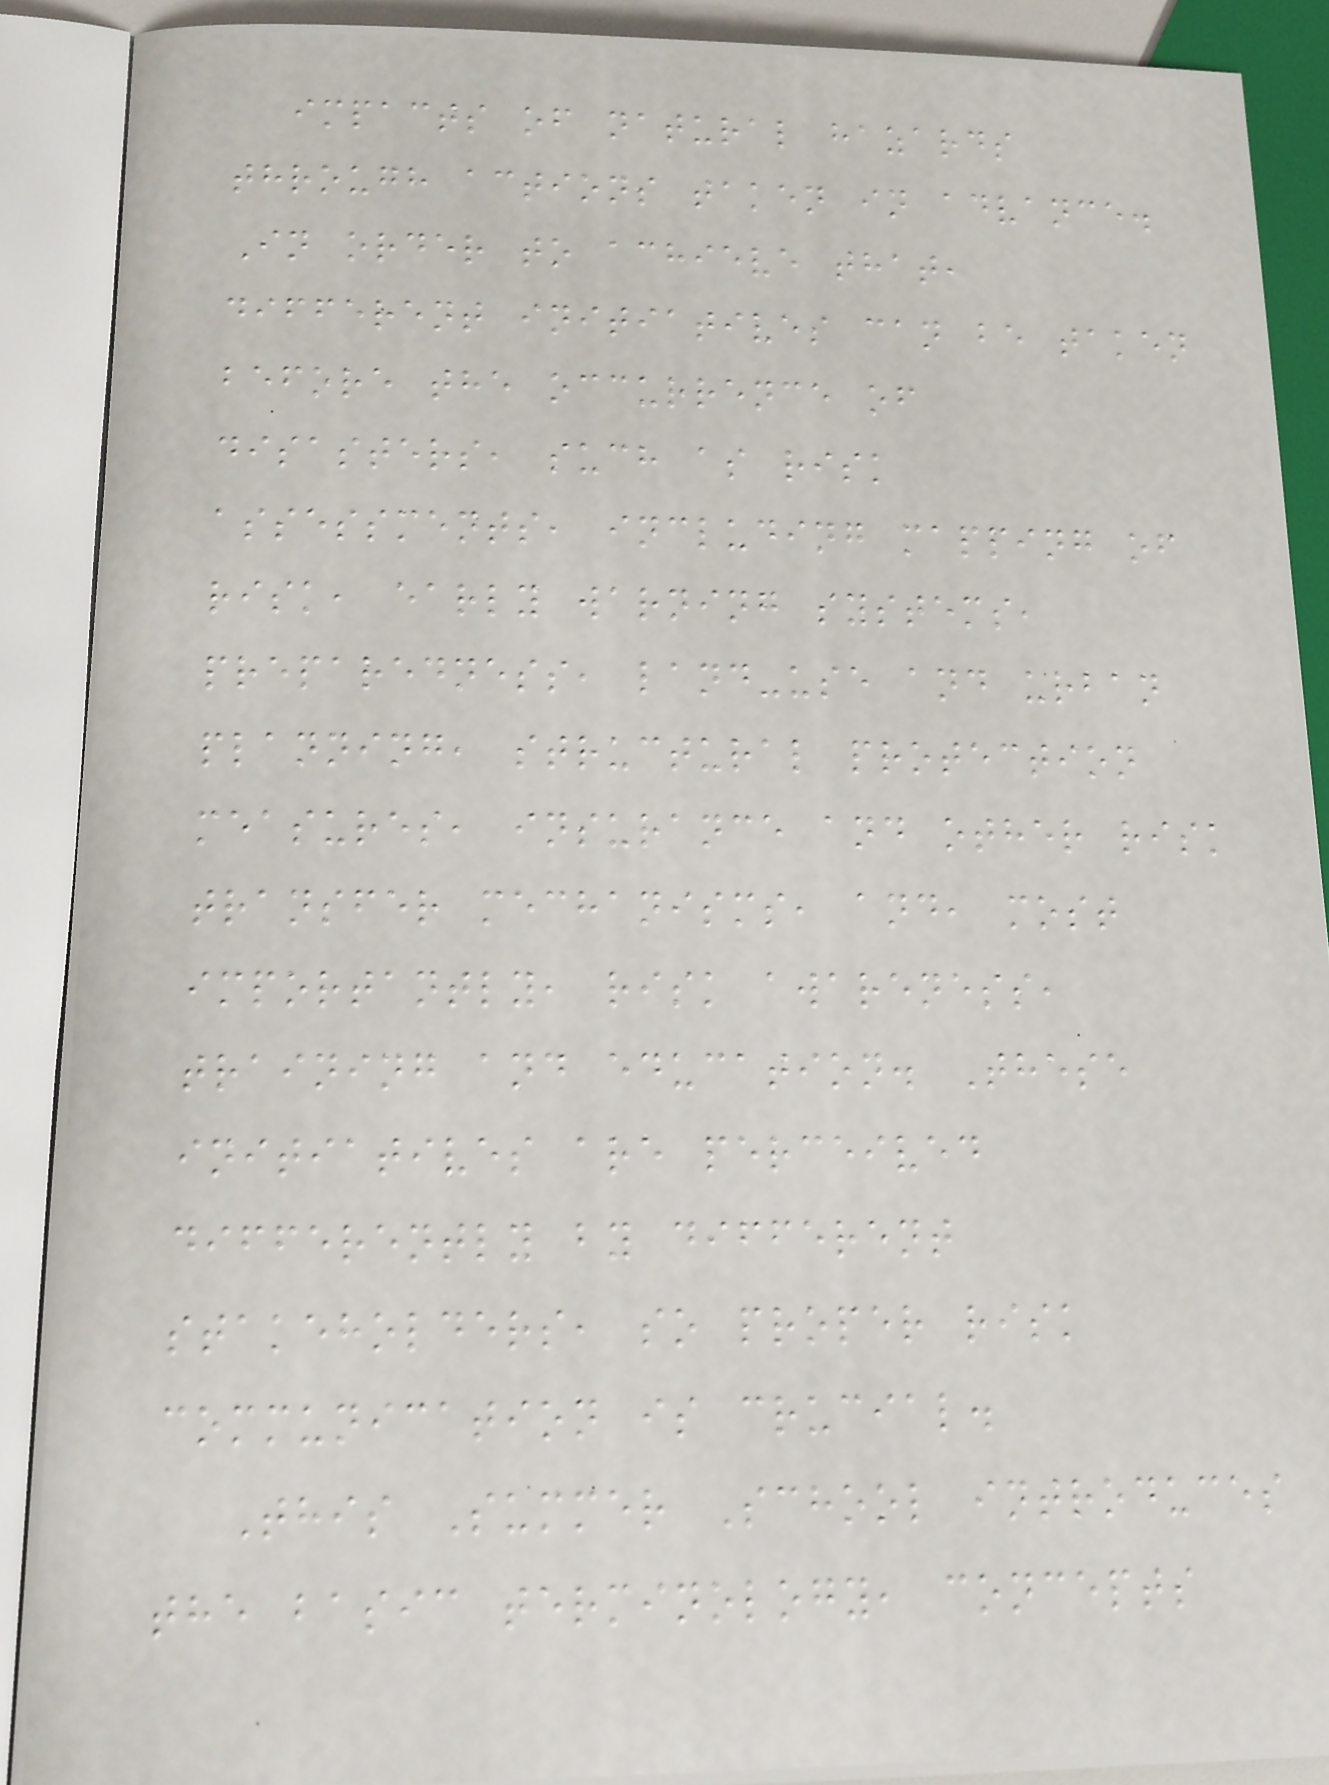impacts of natural hazards
through actions taken in advance.
In order to achieve that,
different initiatives can be taken
before the occurrence of
disasters, such as risk
assessments, including mapping of
risk, early warning systems,
preparedness, land-use and urban
planning, structural protection
measures, insurance and other risk
transfer mechanisms, and, most
importantly, risk awareness,
training and education. These
initiatives are perceived
differently by different
stakeholders, so proper risk
communication is crucial.
This Summer School introduces
the basic terminology, concepts
